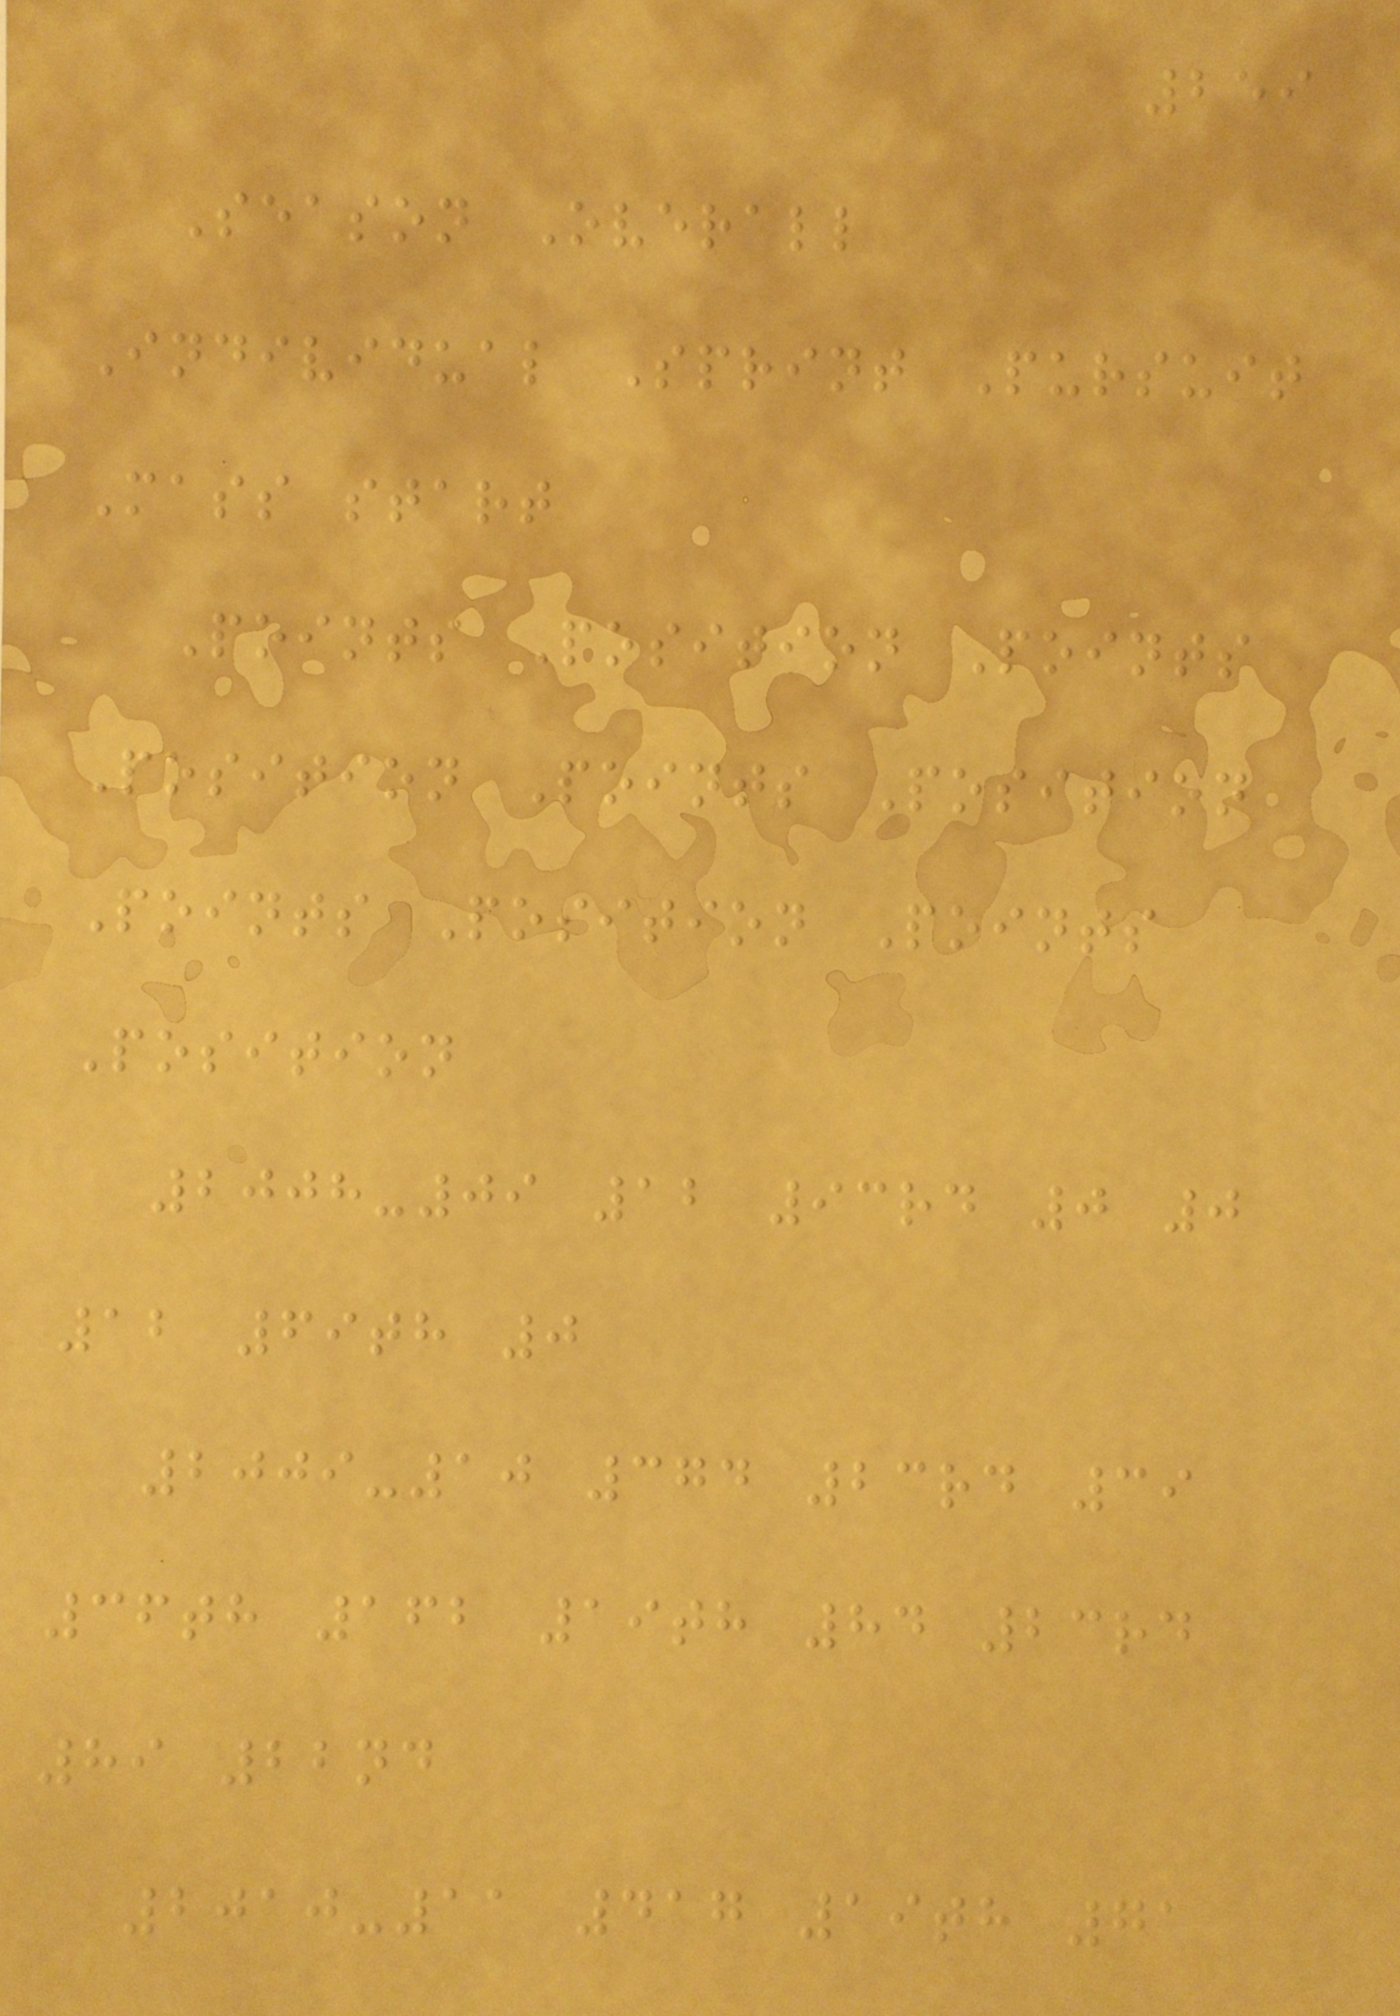259
Season Overall
Individual Sprint Pursuit
Mass start
Points Position Points
Position Points Position
Points Position Points
Position
2008-09 12 93rd 0 0
12 69th 0
2009-10 374 23rd 39
36th 162 19th 84 23rd
89 22nd
2010-11 417 19th 71
